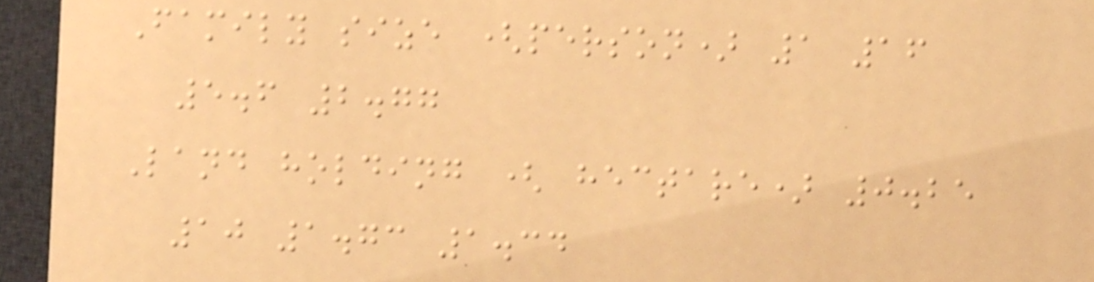Family size (person) 1 16
5.6 2.77
Land holding ( hectare) 0.25
10 1.73 1.34
